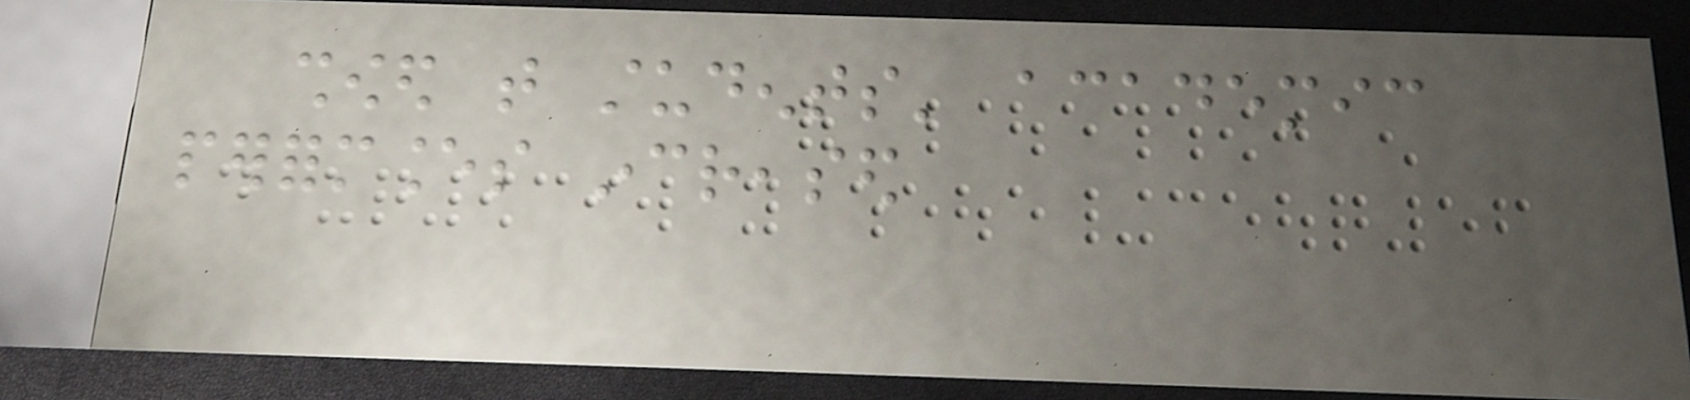showed that students' academic
performances increased
